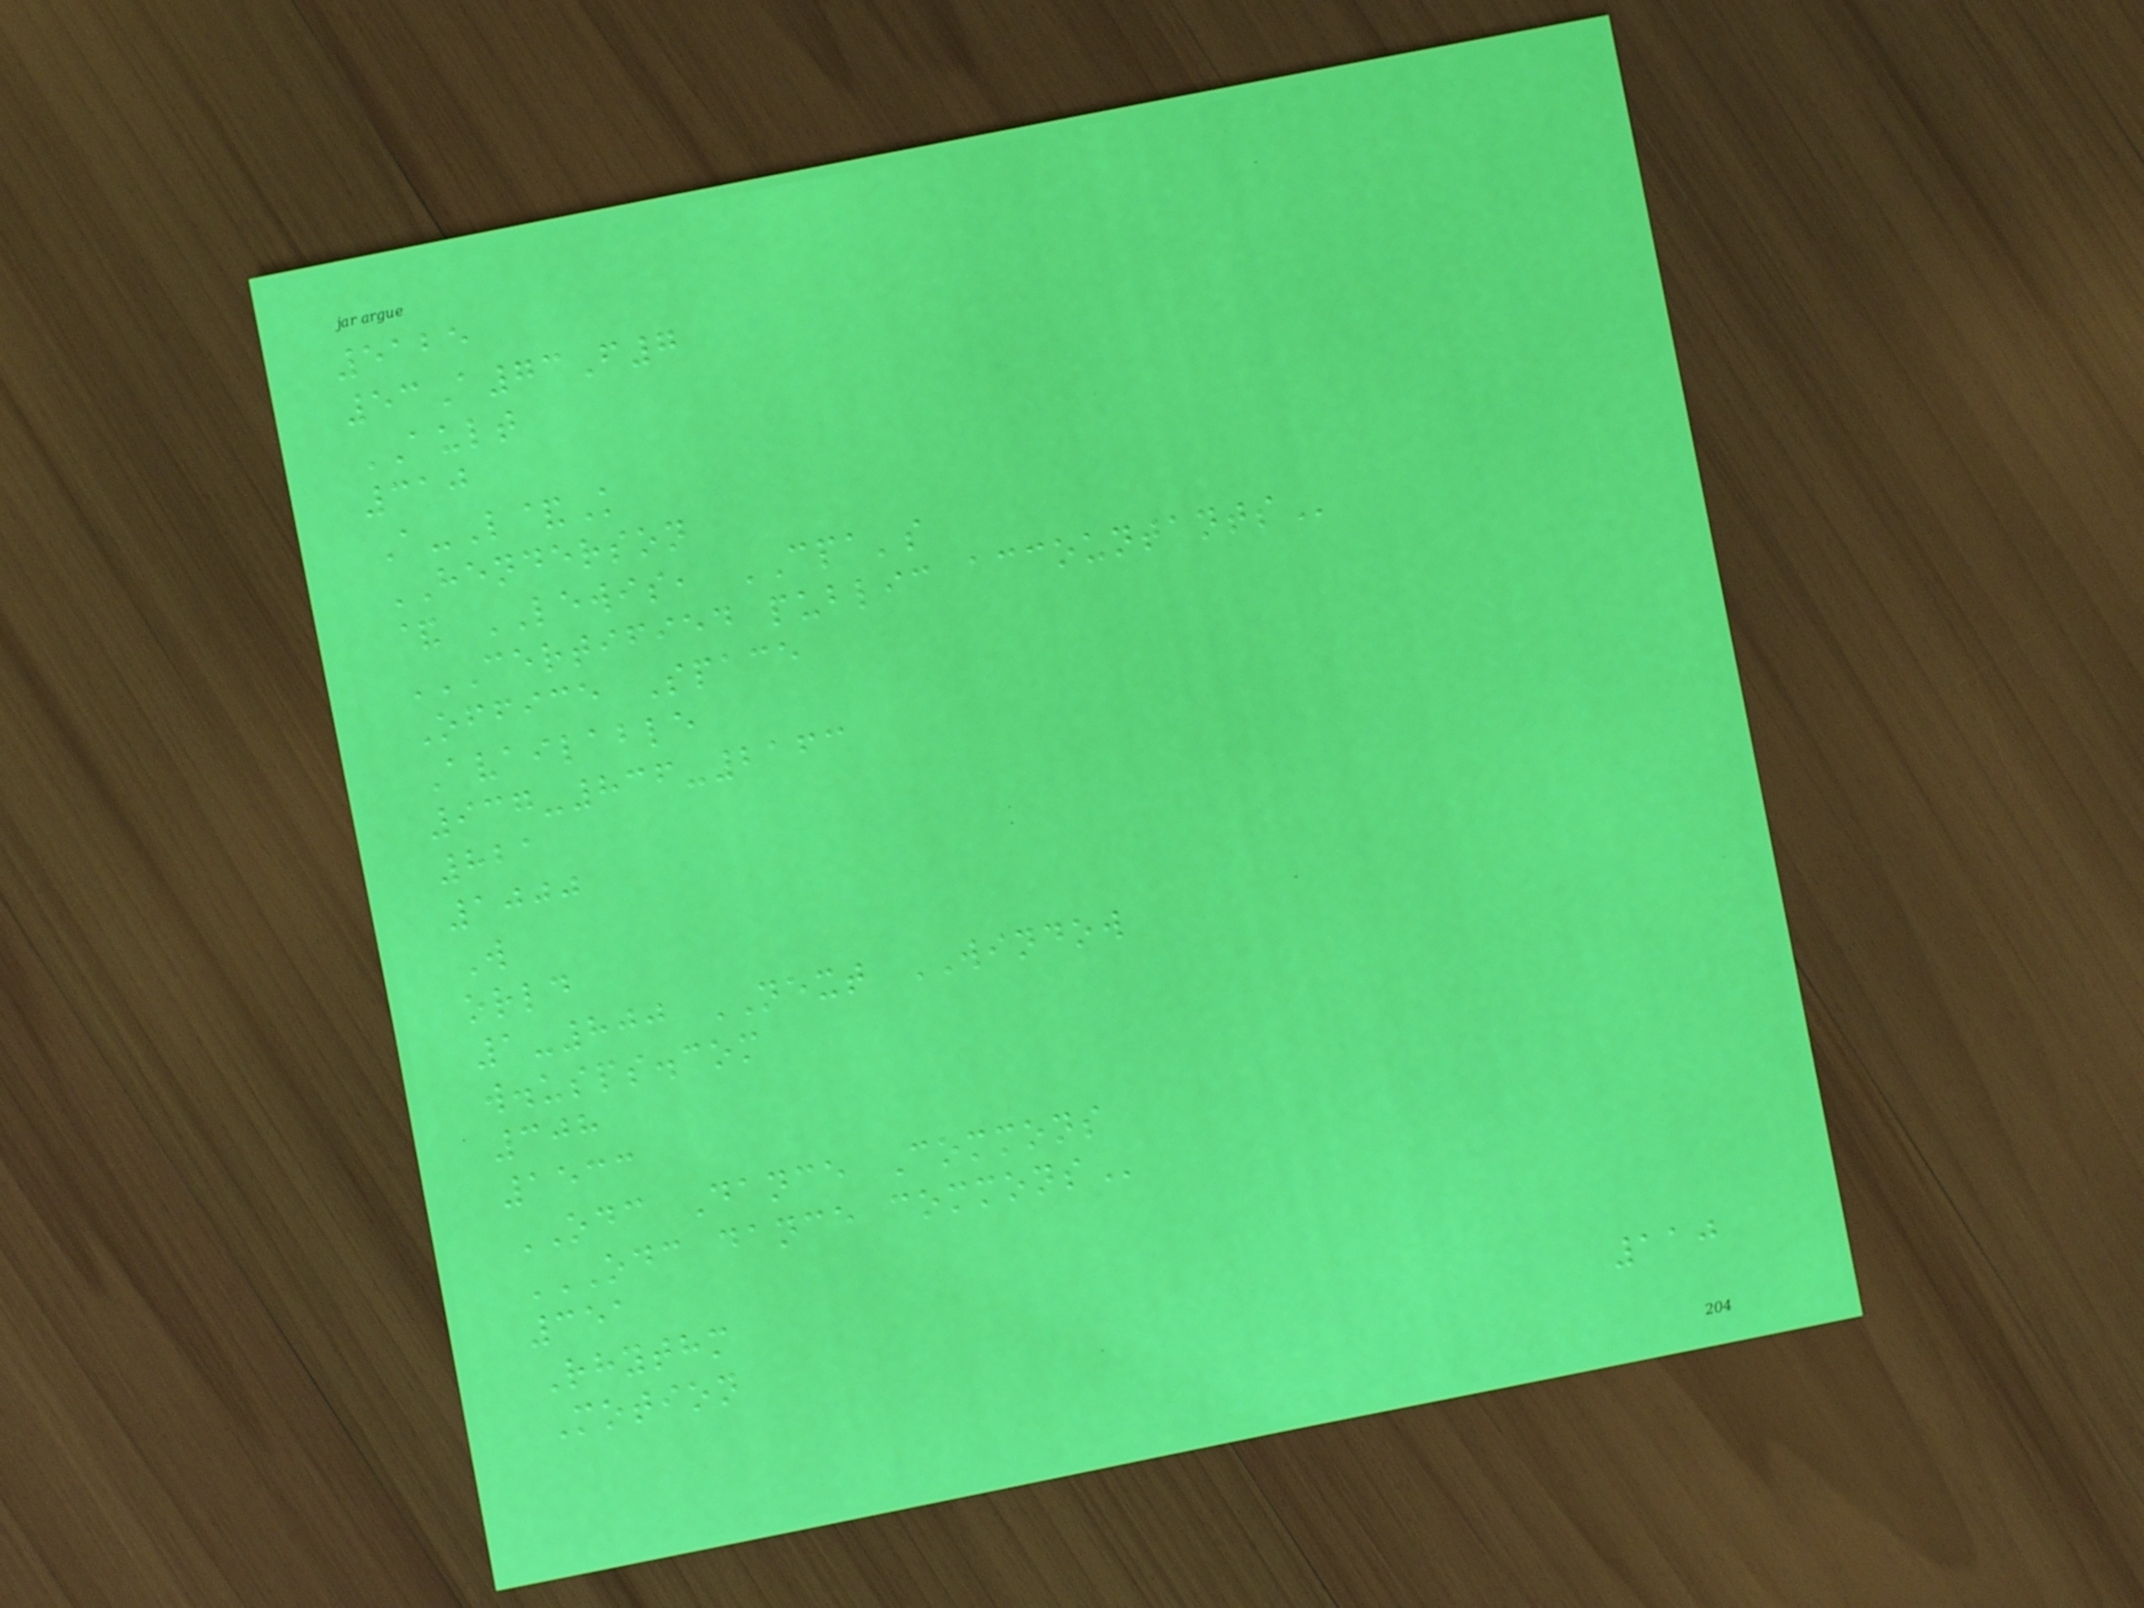5125
53A73F7
AULT
310
A-L&K
HENDERSON
& LEWIS, CPA's
CERTIFIED PUBLIC ACCOUNTANTS
Office Space
Available
937-836-2163
821
1000
W
orld
1-800 NEXT WINDOW
w.usps.com
308
1533
ODC Dance Commons
ODC DANCE COMMONS
351
Rhythm
Motion
110
